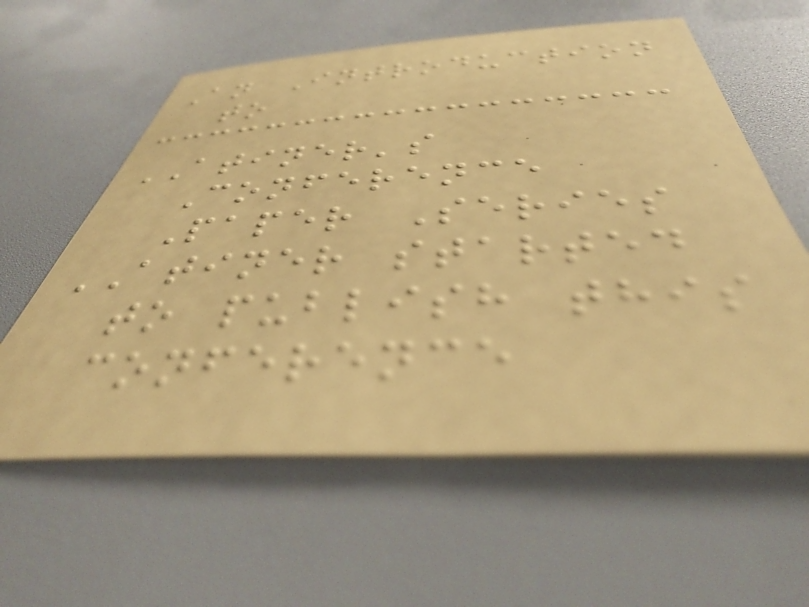An Introduction
to
ATINER's
Conference
Paper Series
ATINER started
to publish this
conference
